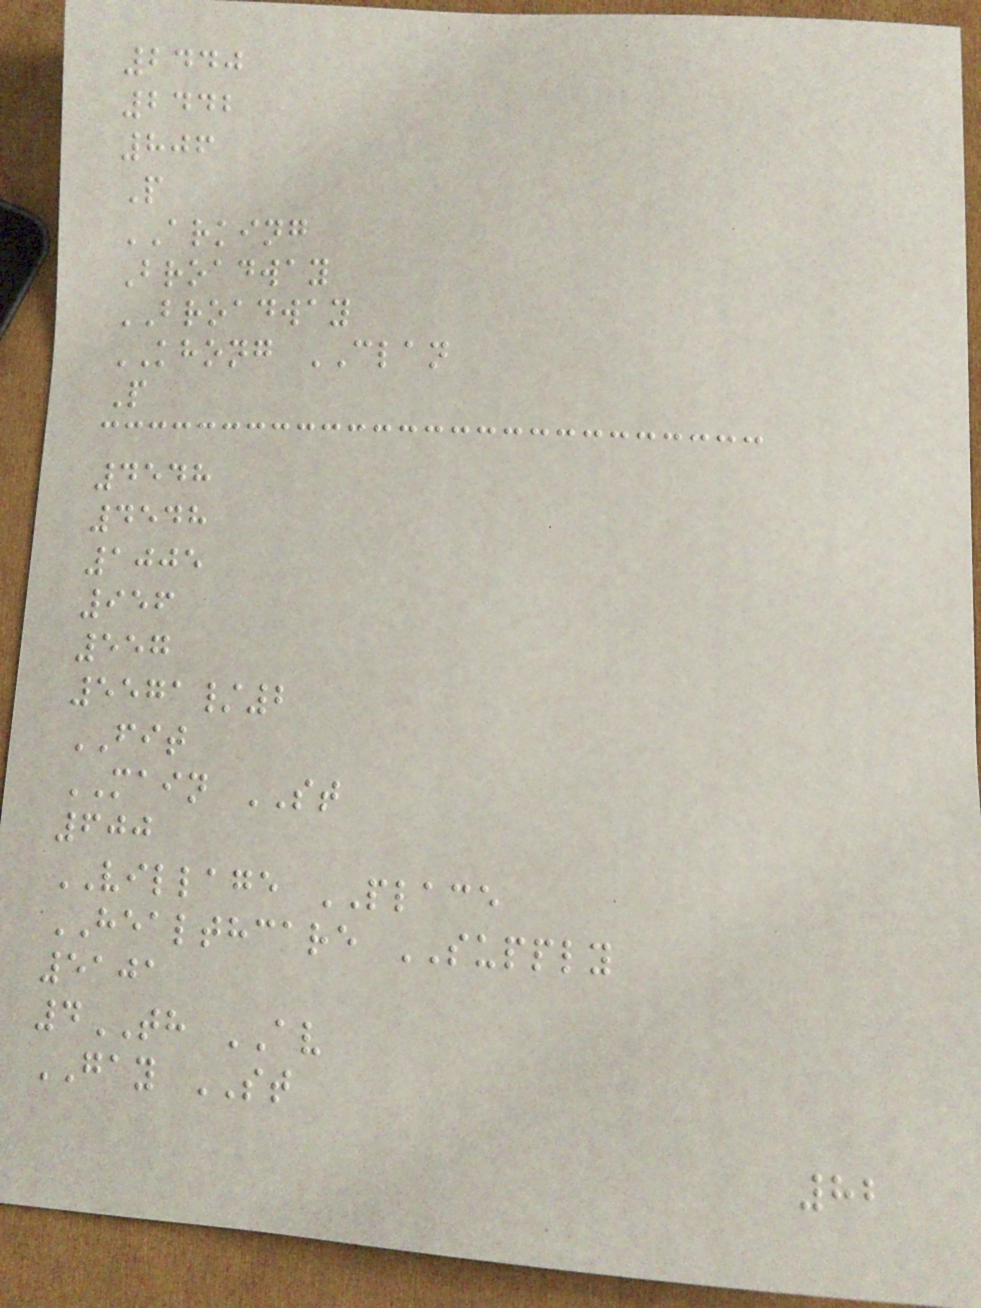2440
2442
806
P
ARKING
Broadway
BROADWAY
KHONG CLAN
P
4548
4548
1005
956
557
5571/2
FIT
MAIN ST
600
VILLAGE PLACE
HEALTHCARE SUPPLY
5101
4TH AV
GAY ST
82
